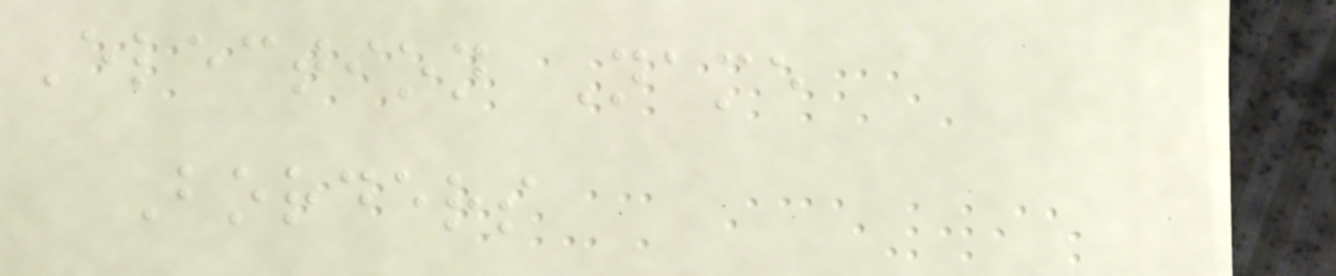Election Name
Borders
